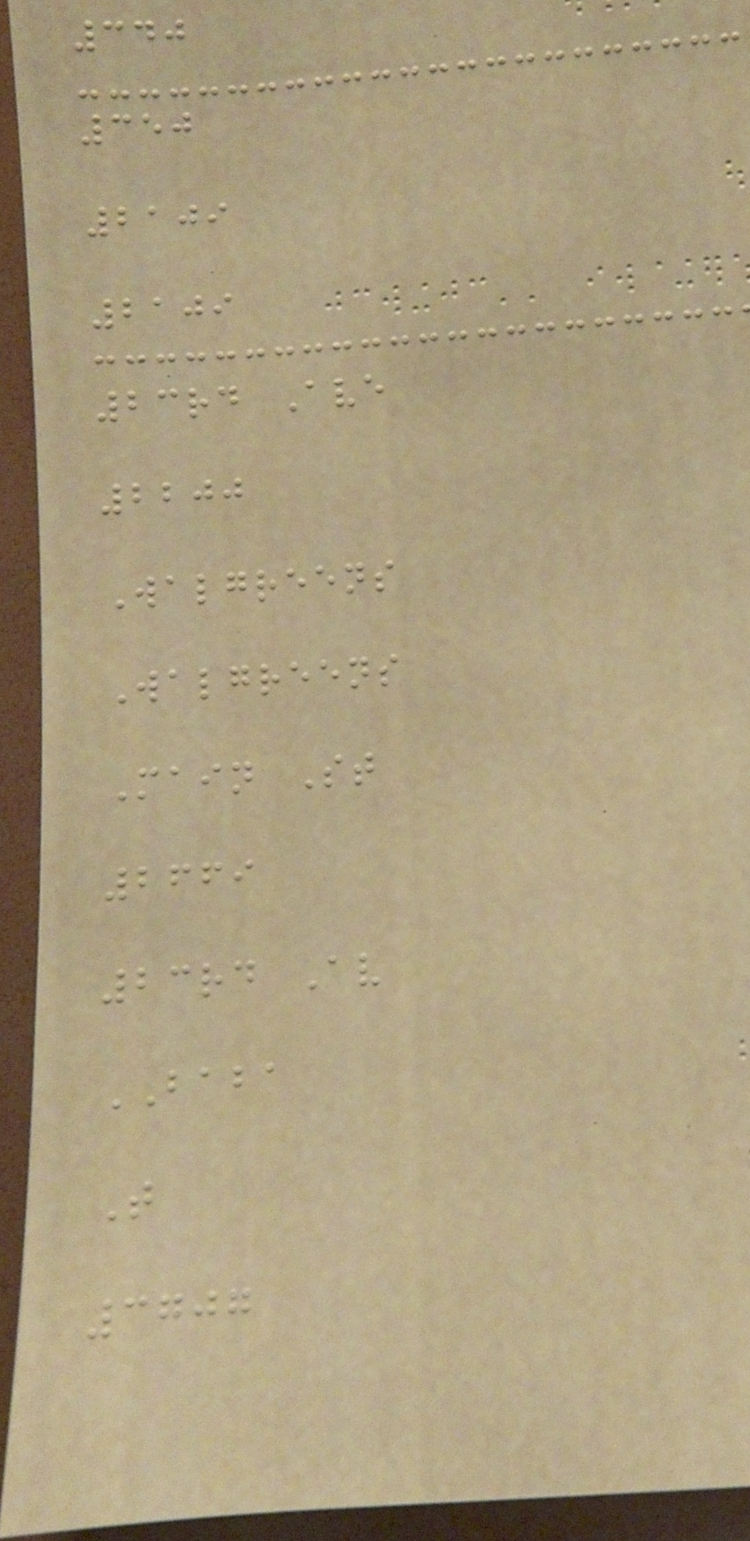340
350
2109
2109
23rd Ave
2200
Walgreens
Walgreens
Main St
2669
23rd Av
BABA
T
3707
